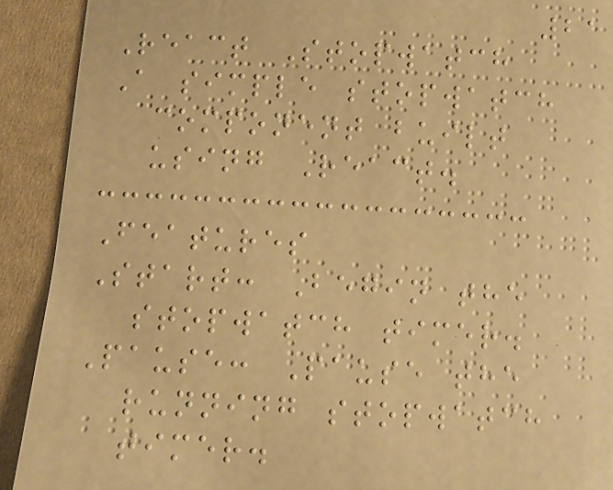21
React Stopwatch
A simple stopwatch
component built
using React.
Features
Start: Begin the
stopwatch timer.
Pause: Pause the
running stopwatch
timer.
